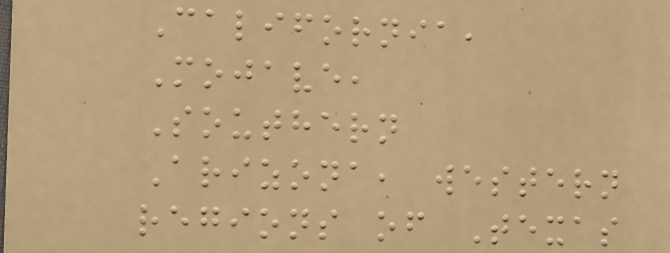California,
Mojave,
Southern
Arizona, western
regions of Texas
